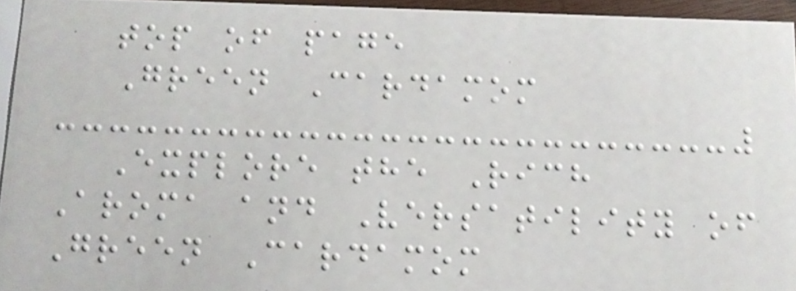top of page
Green Cardamom
Explore the Rich
Aroma and Versatility of
Green Cardamom
